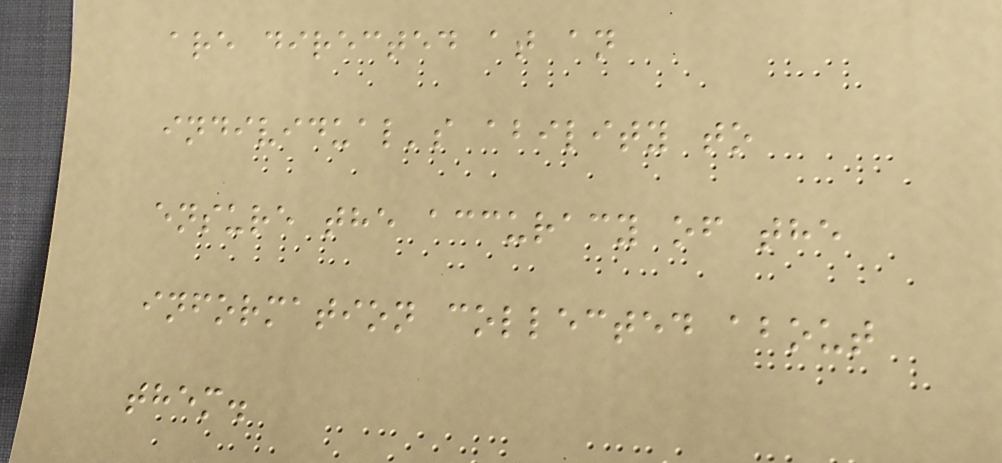are directed at an
individual's ability to
ensure the accuracy of the
information collected about
them.
